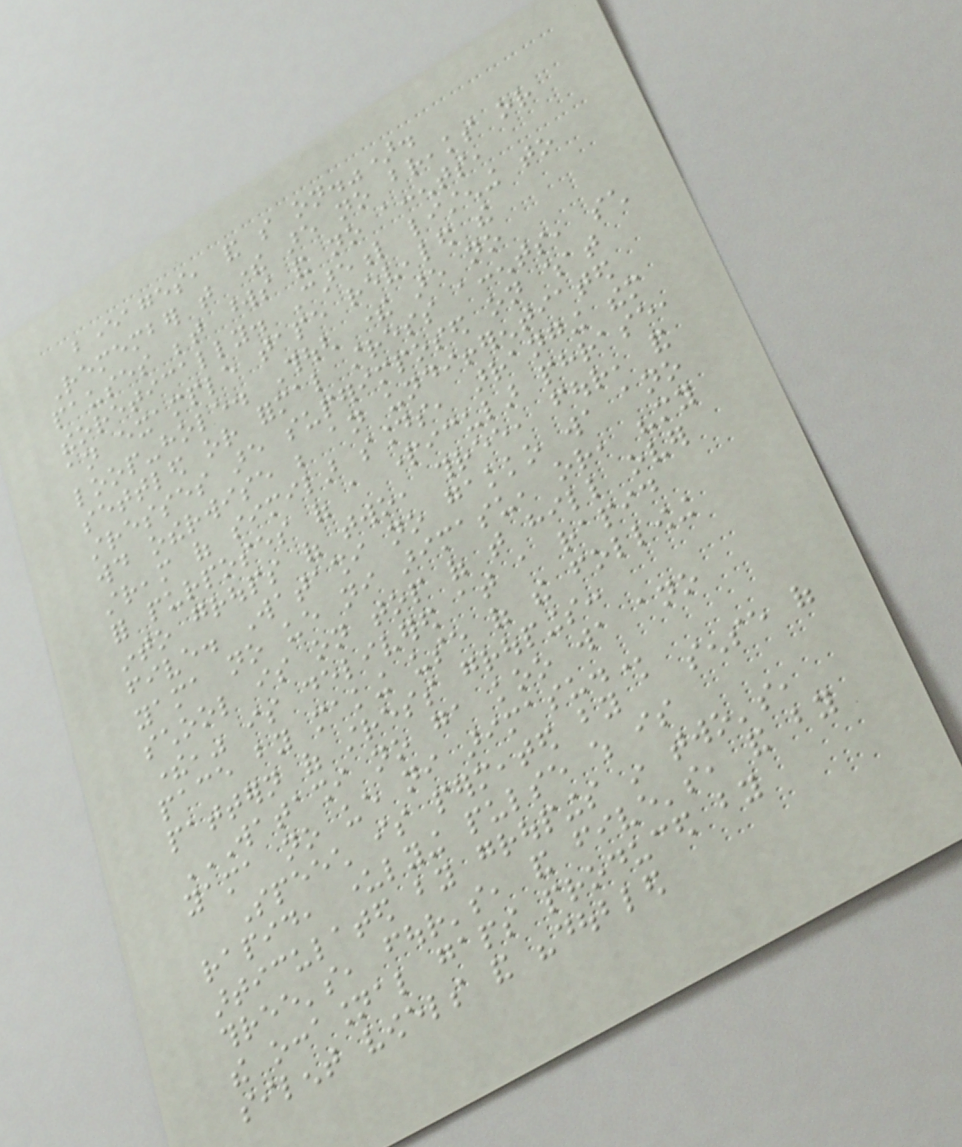beverages, and so on.").
Remember that there are no breaks or
pauses between words and no accents,
theoretically. Careful listening to
an example tape revealed the
loop-hole. Though there are no
settled or formal stress accents, such
stresses are superimposed on what
would otherwise be an undifferentiated
stream of similar sounds, arranging them
for purposes of a particular phrase,
into groups of two, three, four, and
five. Watashi no gakko wa ano
yama no ue ni arimasu, or, "my
school is on top of that hill over
there," is delivered at a rapid
pace by making use of the following
pattern of stress groupings:
WATASHI NO GA KOO WA ANO
YAMA NO UE NI ARIMASU.
Speech is permeated by a sense of
rapid, underlying pulse which is
articulated by groupings in two's,
three's, four's, and five's, and by
the occasional gaps produced by
silent vowels and "doubled
